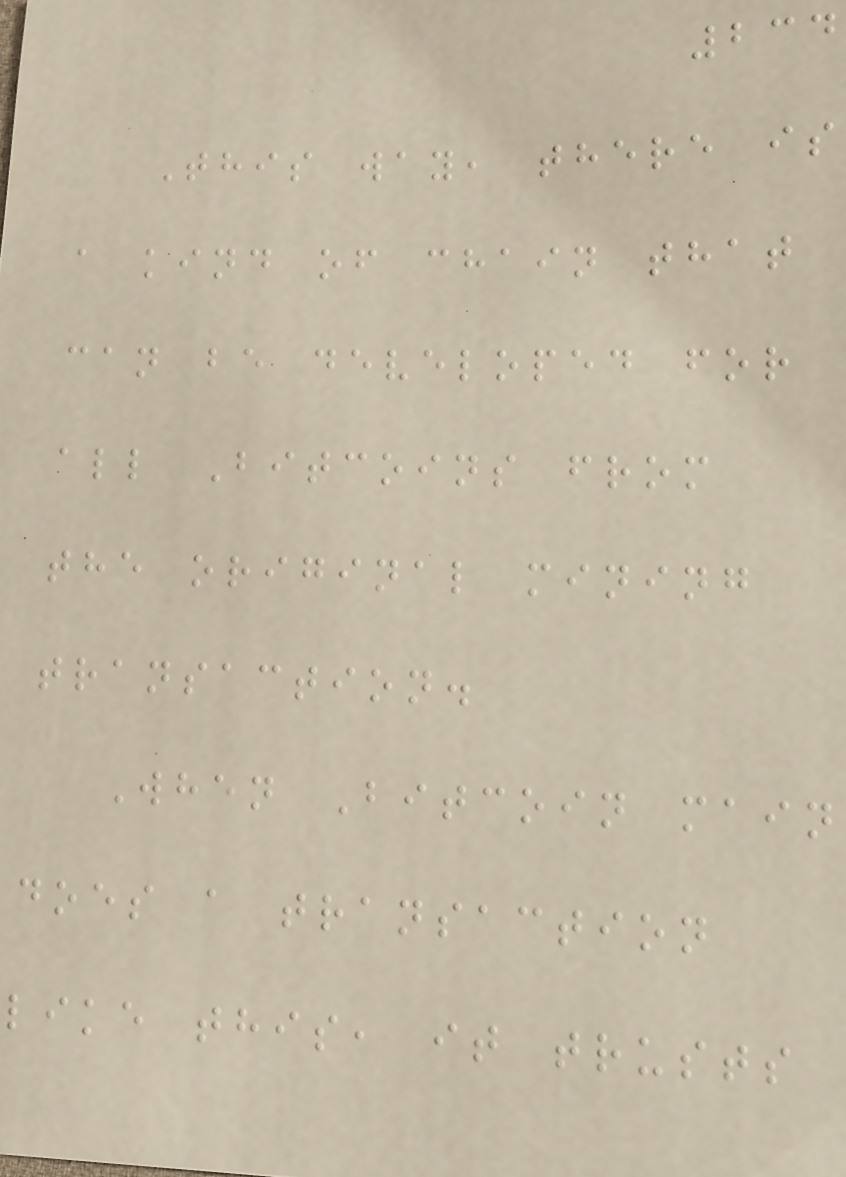234
This way, there is
a kind of chain that
can be developed for
all Bitcoins from
the original mining
transaction.
When Bitcoin main
does a transaction
like this, it trusts
